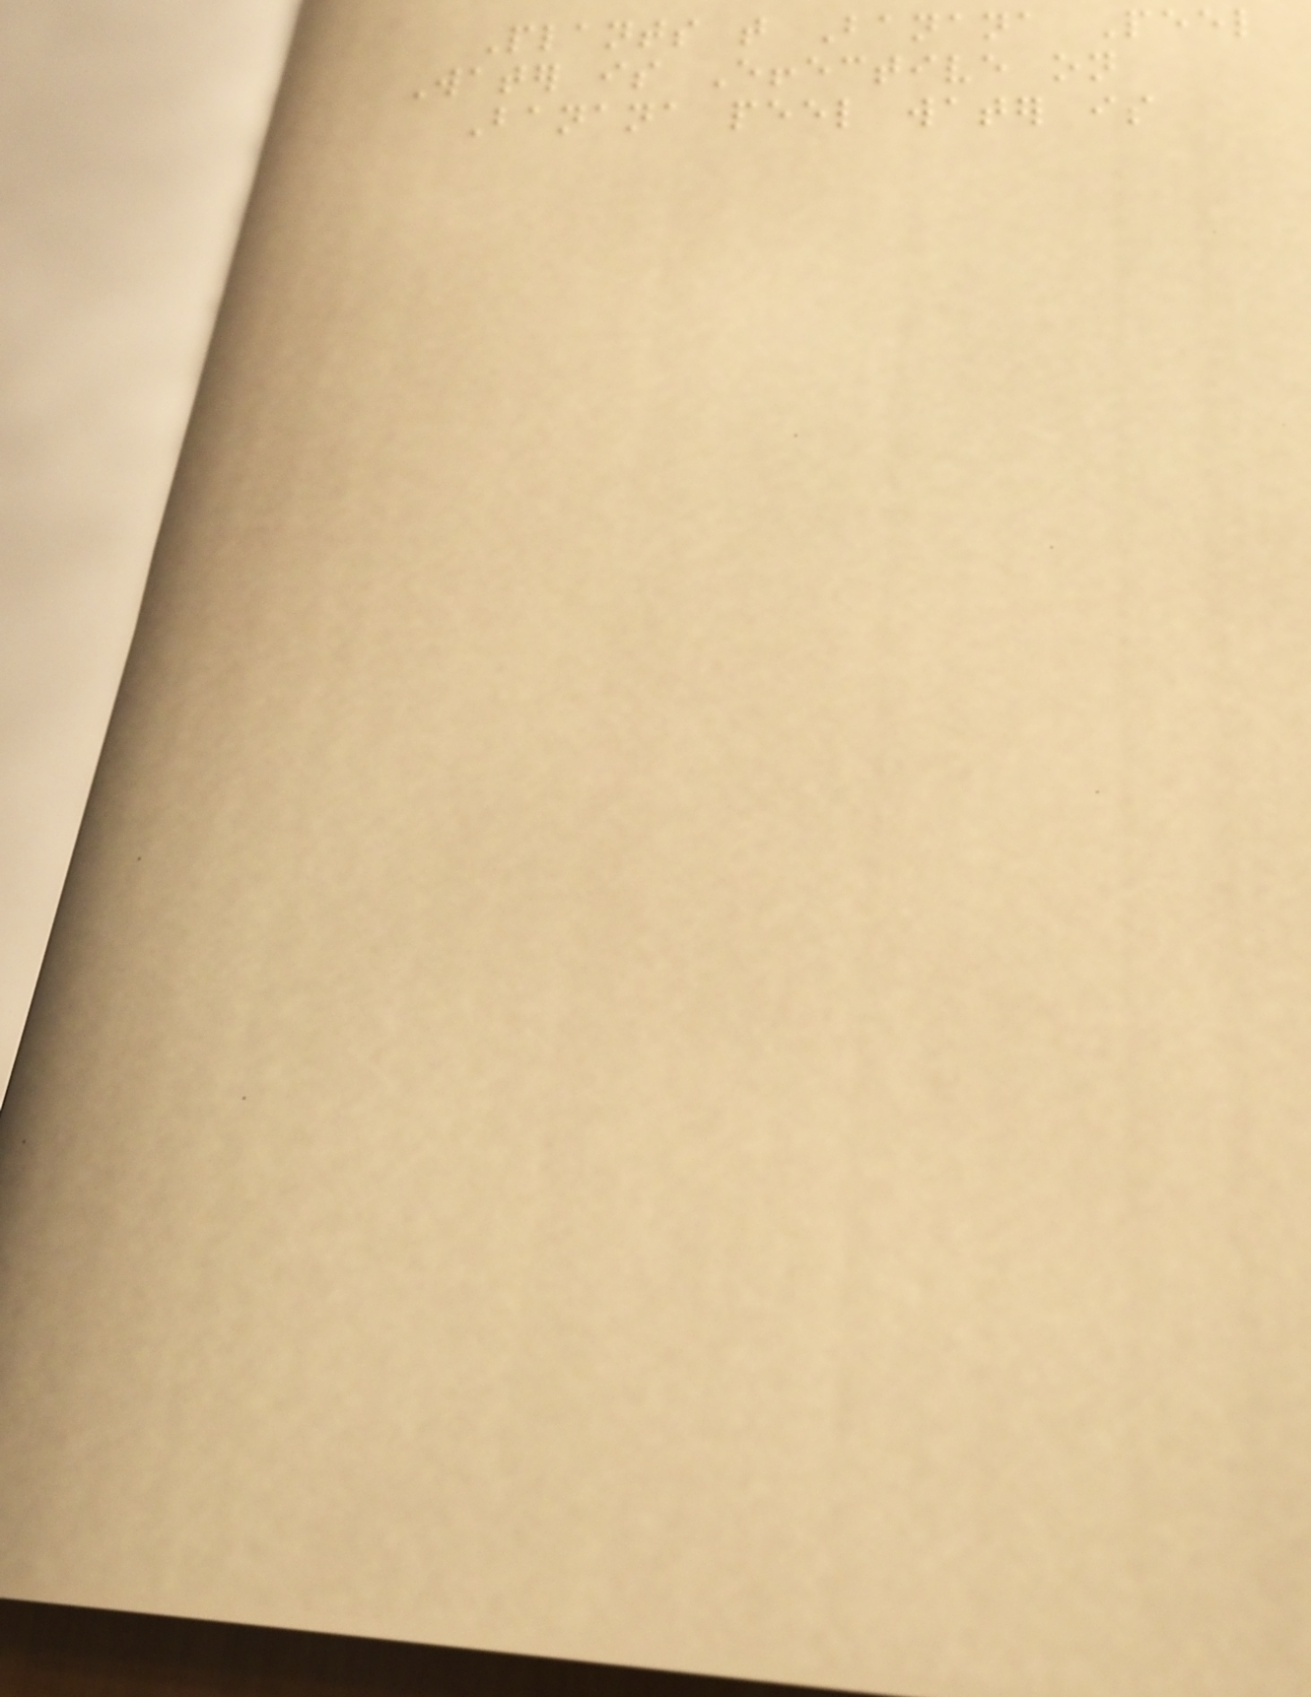Plants that Banana Peel
Water is Effective on
Banana peel water is
